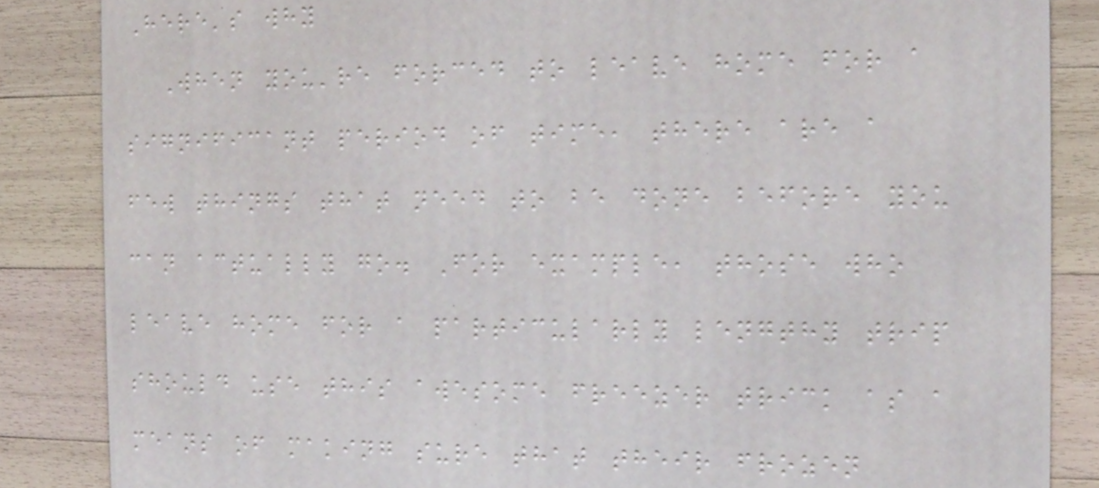Here's why
When you're forced to leave home for a
significant period of time, there are a
few things that need to be done before you
can actually go. For example, those who
leave home for a particularly lengthy trip
should use this awesome freezer trick as a
means of making sure that their frozen
